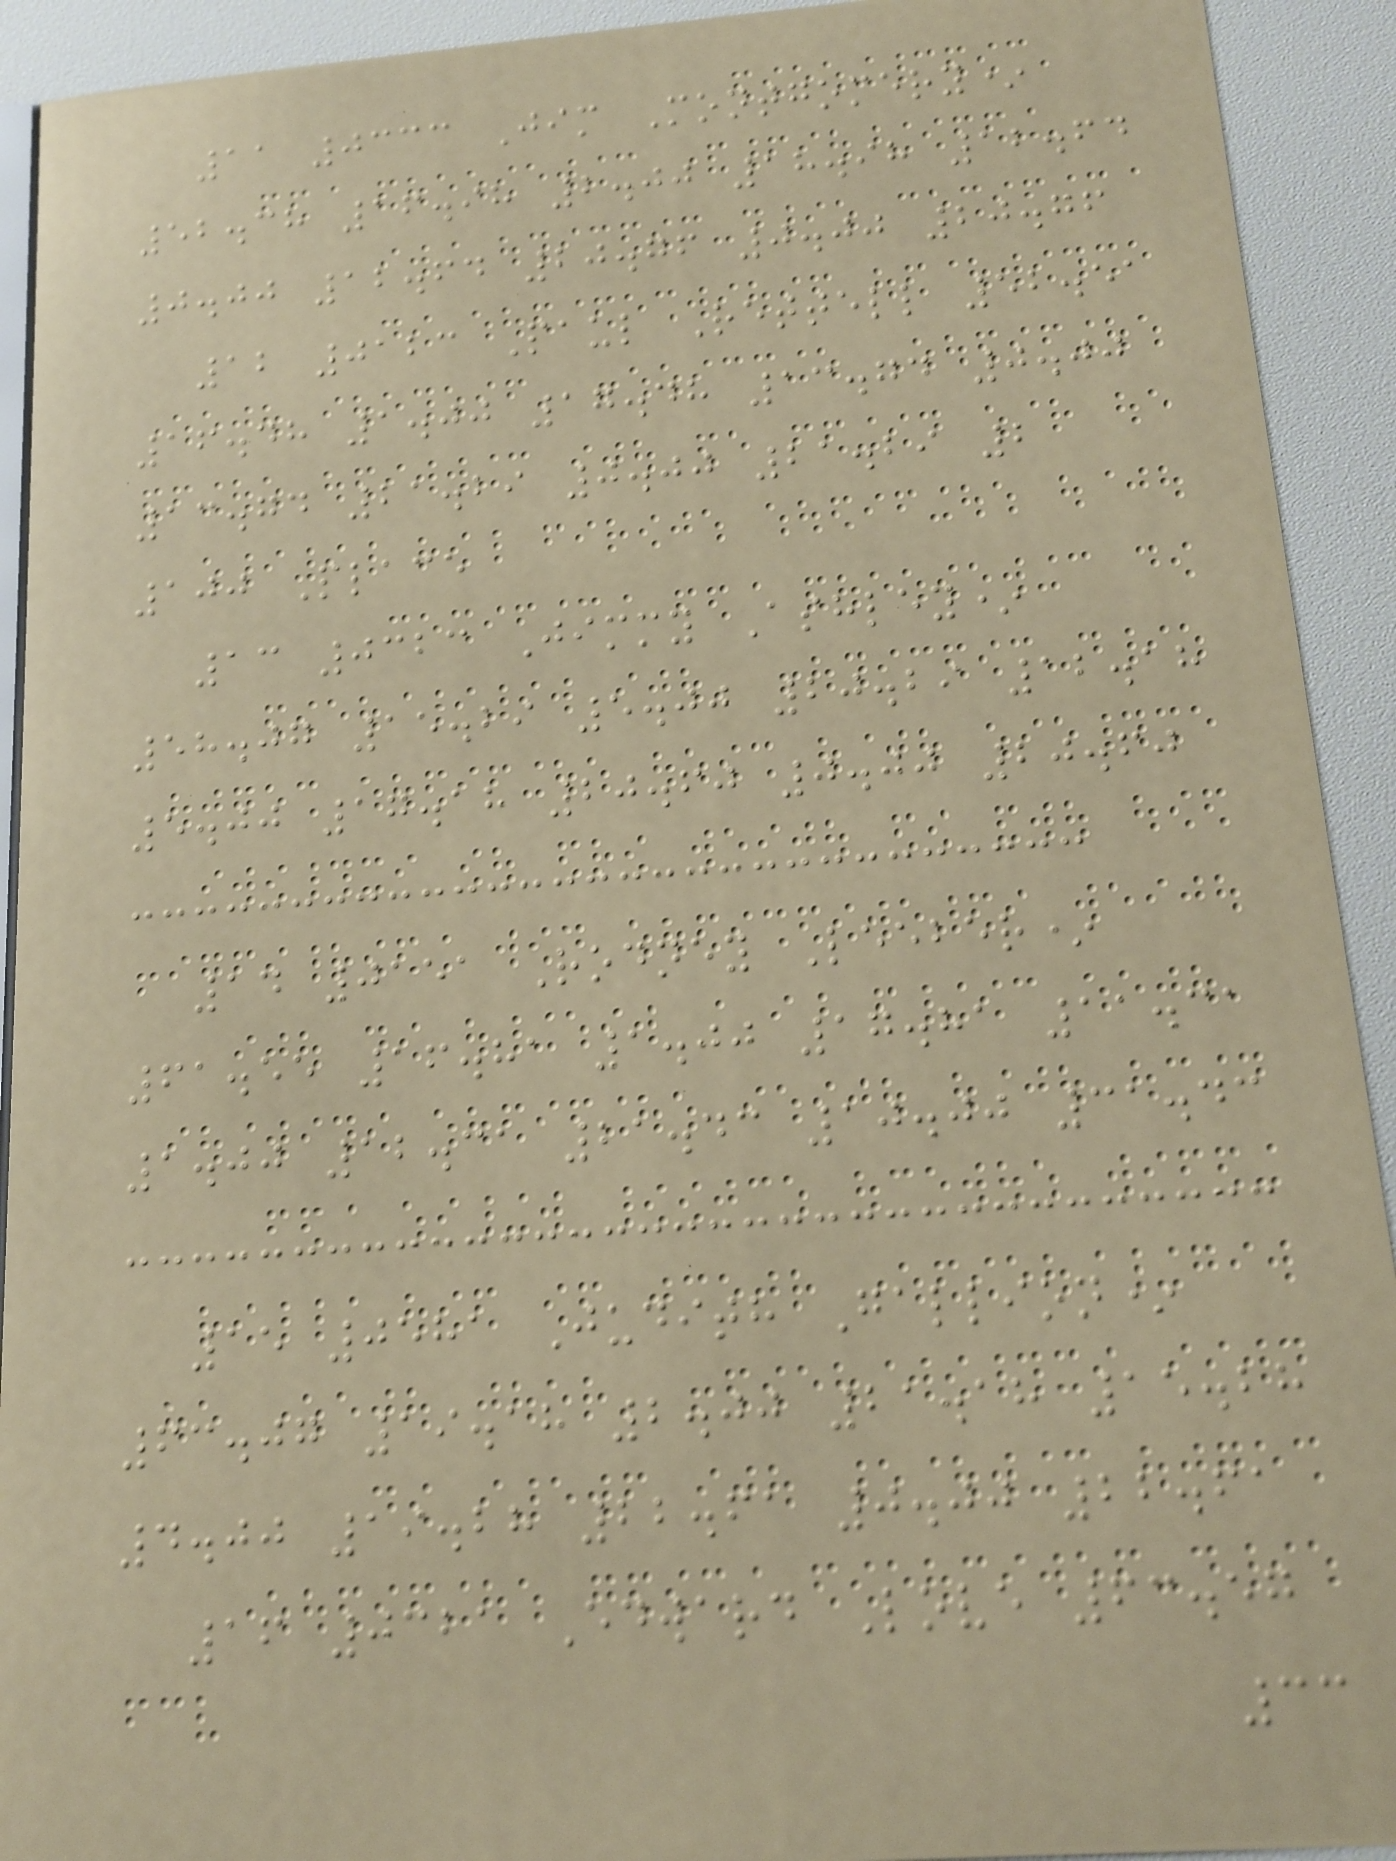11 0333 Jim Montgomery*
52.38 16.98 2.00 18.98 12.64
0.00 12.64 20.76 0.00 20.76
12 0123 Paul Rettell 52.51
16.48 1.00 17.48 13.74 0.00
13.74 21.29 0.00 21.29 2
100 Place
13 0323 Jimmy Ashley*
58.07 15.29 5.00 20.29 12.18
5.00 17.18 20.60 0.00 20.60
14 0151 Rodney Leeber*
61.55 16.81 1.00 17.81 11.31
1.00 12.31 21.43 10.00 31.43
15 0581 Judith Gallion*
63.07 19.18 2.00 21.18 15.28
4.00 19.28 22.61 0.00 22.61
16 0321 Edward Love 63.57
33
